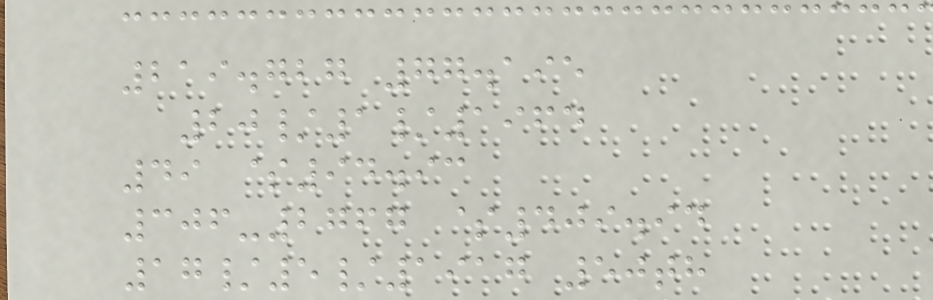219.727 77.195
20/1/1964
49 $94.93
306-2767 $409.94
17/5/1917 50th
